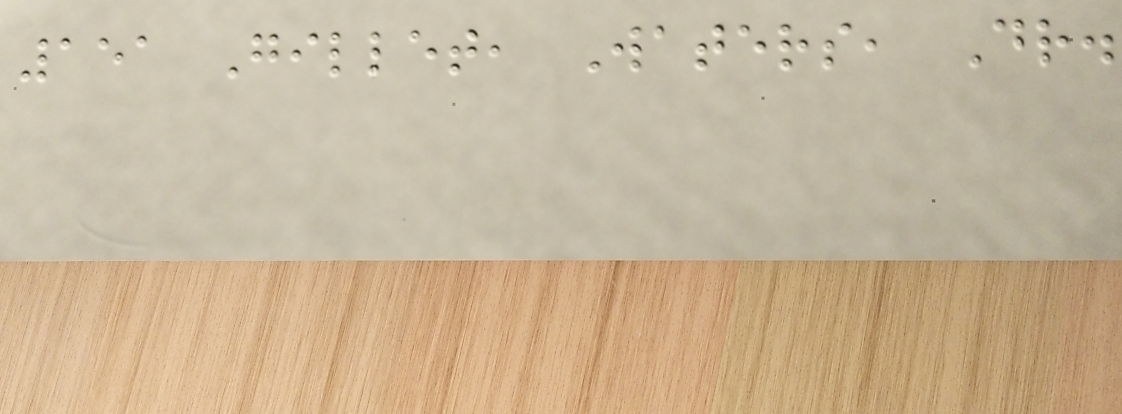151 Gillet, Waters, Dr.
